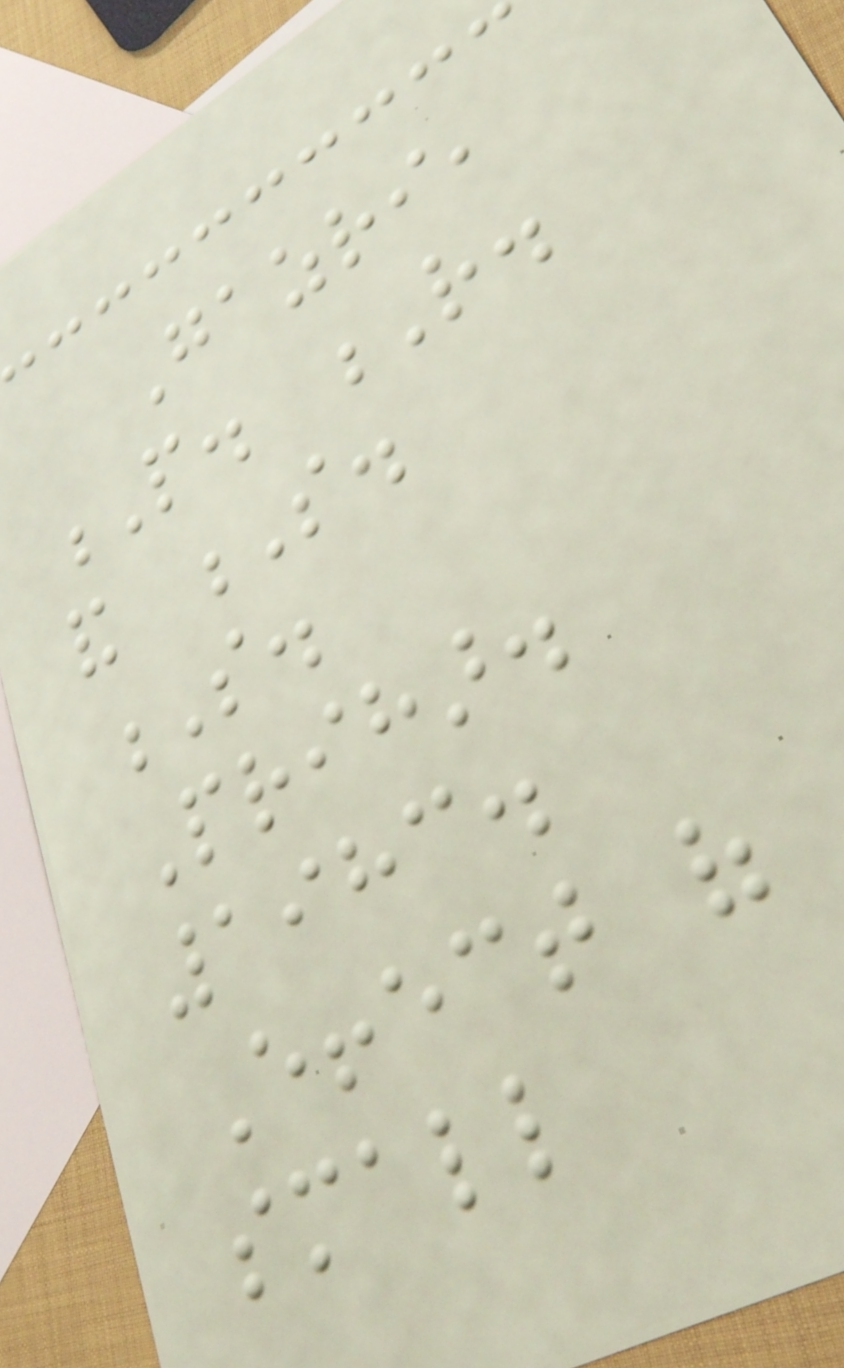Gazri,
P. R.
and S.
S.
Prihar.
1983.
Effect of
small
